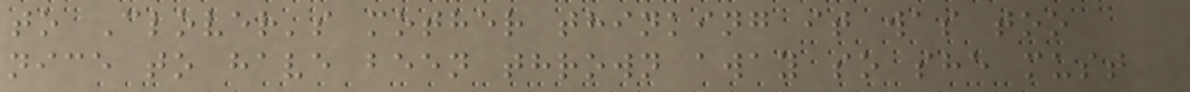to Clover's mother thinking it was too
nice to have been thrown away so she must
